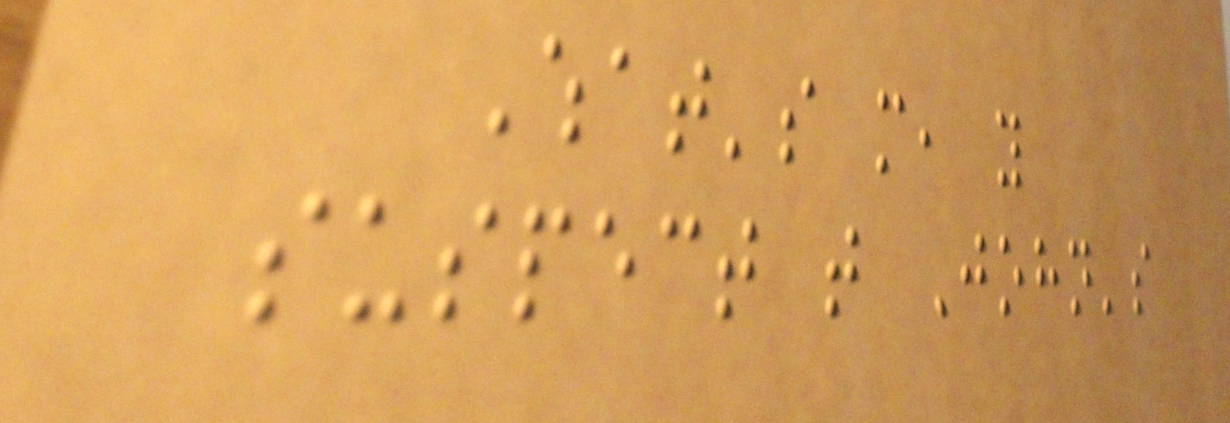What's more, you
suspect that John's
